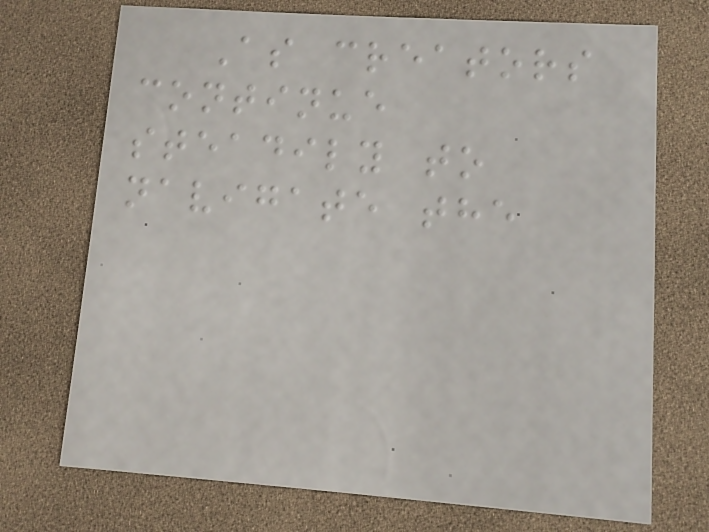As creators
continue
steadily to
navigate the
